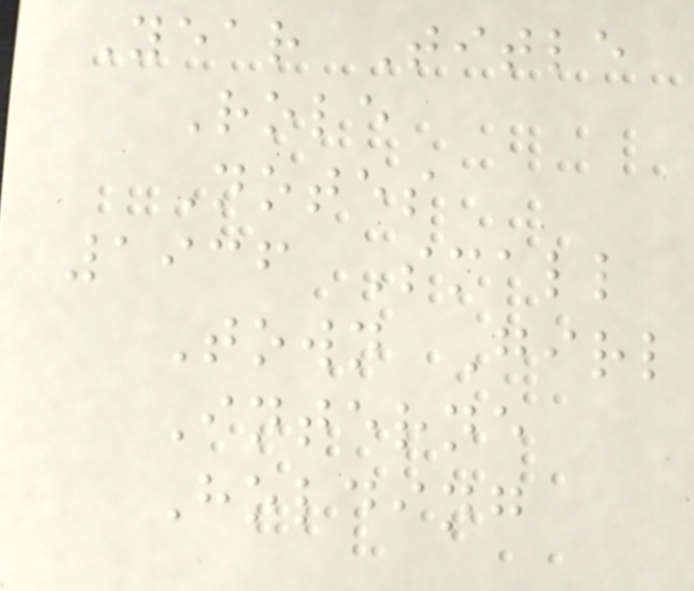Year Title
Role
Notes
1936 Small
Town Girl
Interne
Holding
